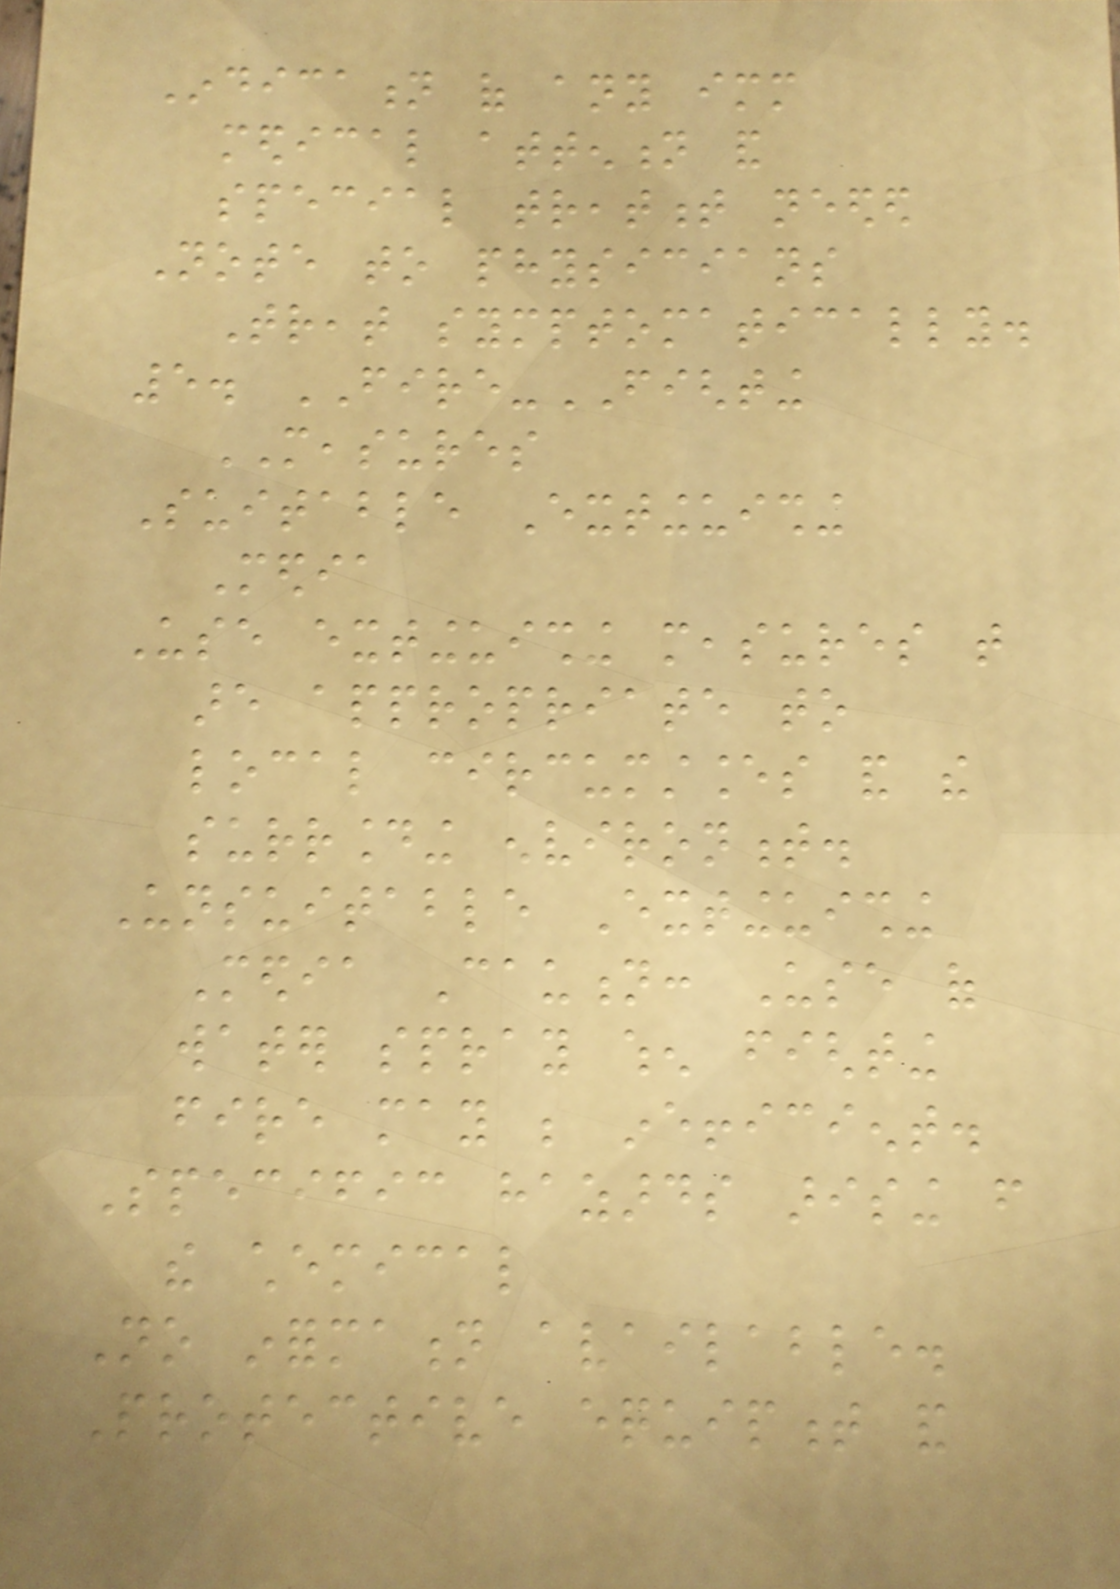Indication of any immediate
medical attention and
special treatment needed
Note to physicians
Treat symptomatically.
5. FIRE-FIGHTING
MEASURES
Suitable Extinguishing
Media
Use extinguishing measures that
are appropriate to
local circumstances and the
surrounding environment.
Unsuitable Extinguishing
Media Caution: Use of
water spray when fighting
fire may be inefficient.
Specific hazards arising from
the chemical
No information available.
Protective equipment and
